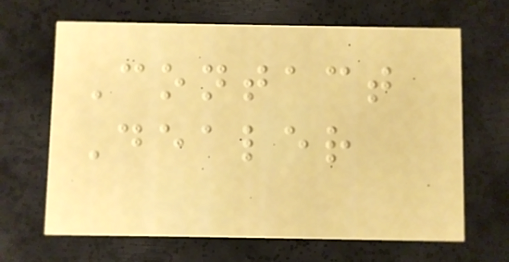Contact
Dealer
